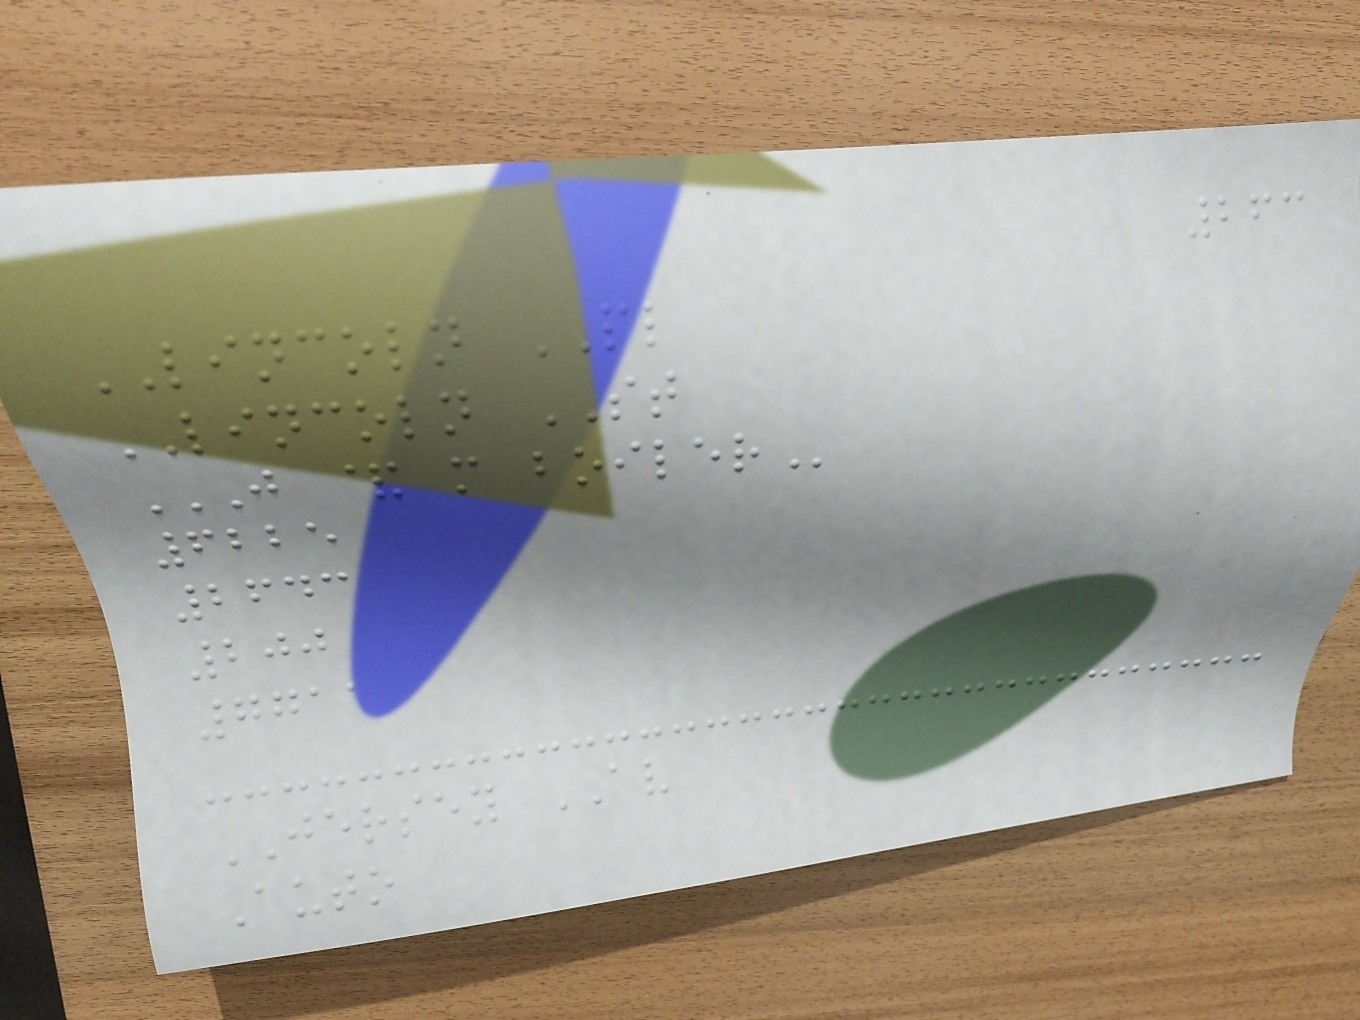263
LINCOLN PL
LINCOLN ST
J & M BOILER
6225
2643
200
7711
JERSEY AV
Auto
